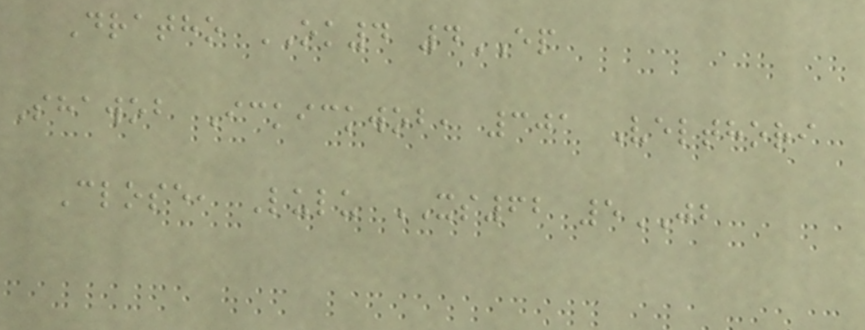Dratho OK4 4EP
Shawob Ickickwob, 301 Velthori
Close, Lulu XS62 5JB
